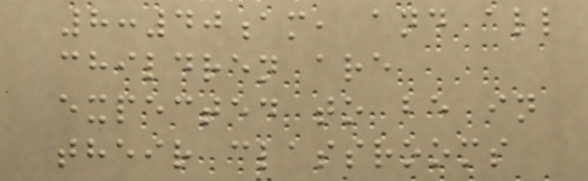8:40am, and all
children are
expected to be in
their classrooms
